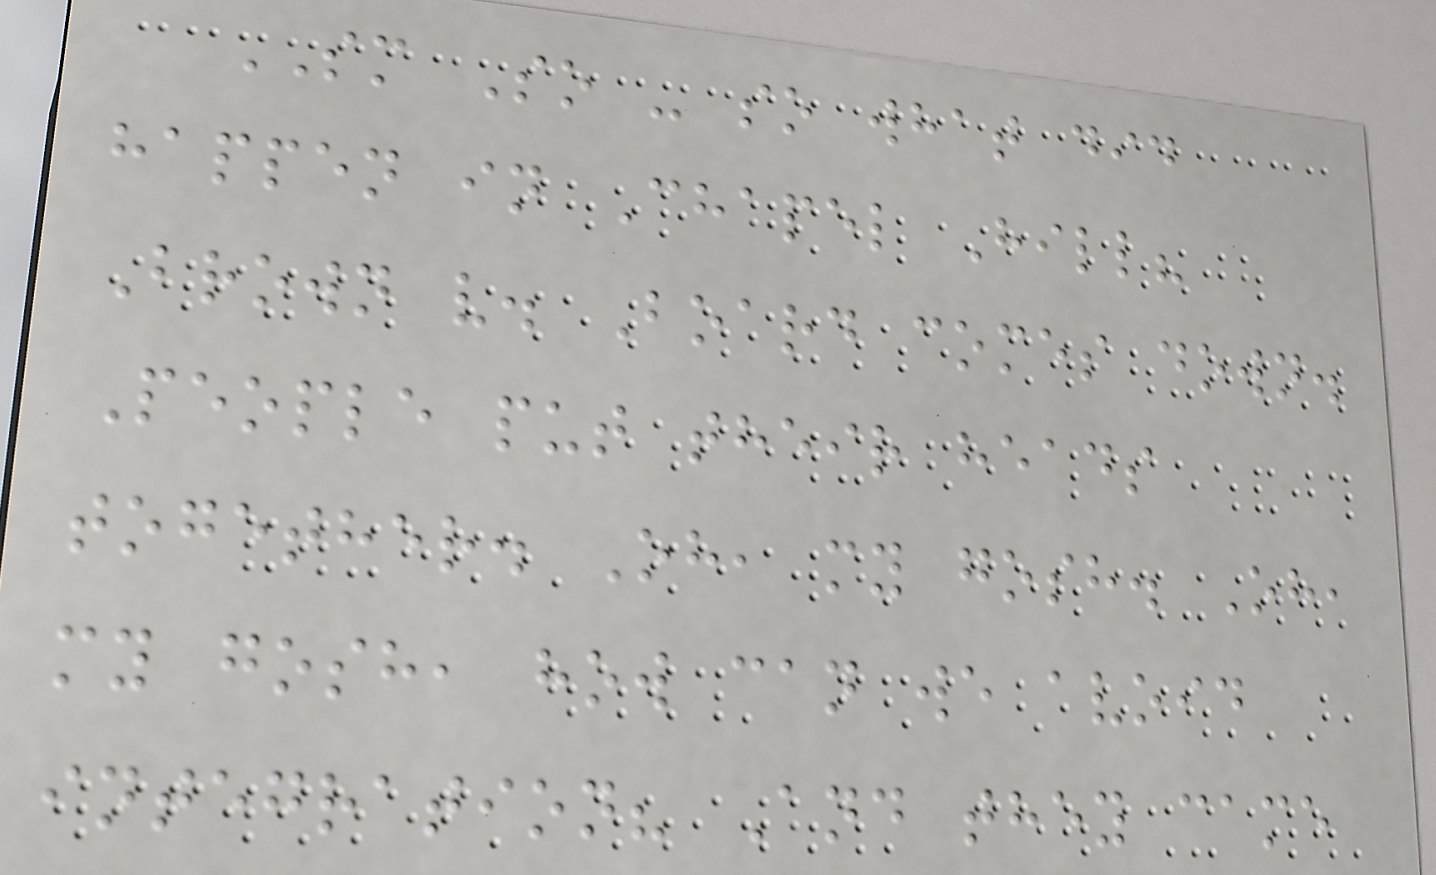SM So - so what did
happen in Chapel Hill?
Brown v. Board comes down.
People put their heads
together. Oh, my gosh. Oh,
my gosh, how can we avoid
integration? And they came
